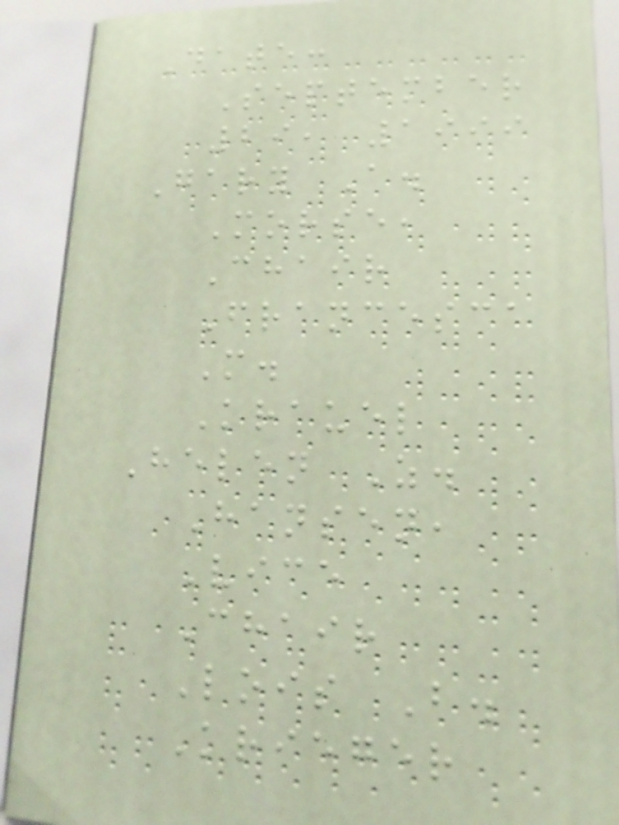Date:
September
29, 1999
Gary A.
Morse,
Chair
Francesca
M.
Krauel
Helen Z.
Hansen,
Vice
Chair
Lois B.
Krieger
